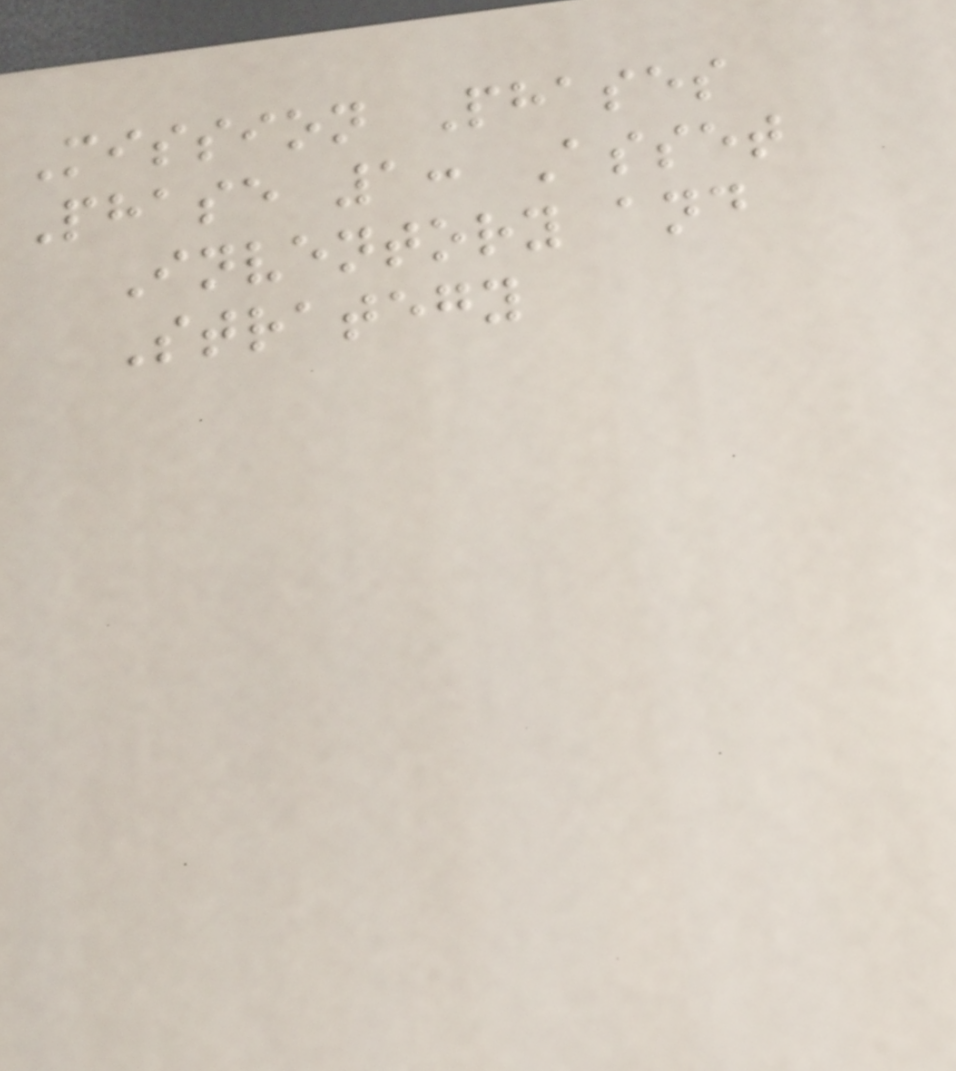Mission Phases
Phase 1: Asset
Inventory and
Strategy
